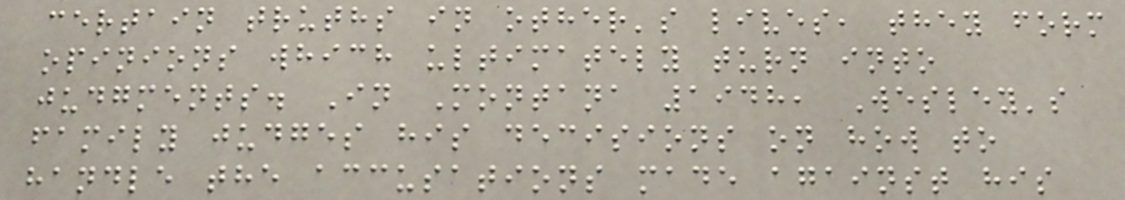certain truths in other's lives, they form
opinions which ultimately turn into
judgments. In Montana 1948, Wesley's
family judges his decisions on how to
handle the accusations made against his
